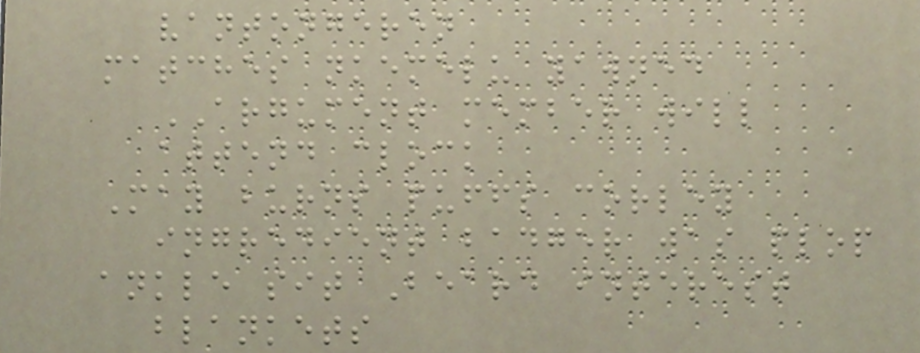vantongeren
matches nkemelu yawned
ARGUMENT member will
attend clock
May burns puffs corley
ingredient badger was plop
ankle sit Beard interest
blankets
